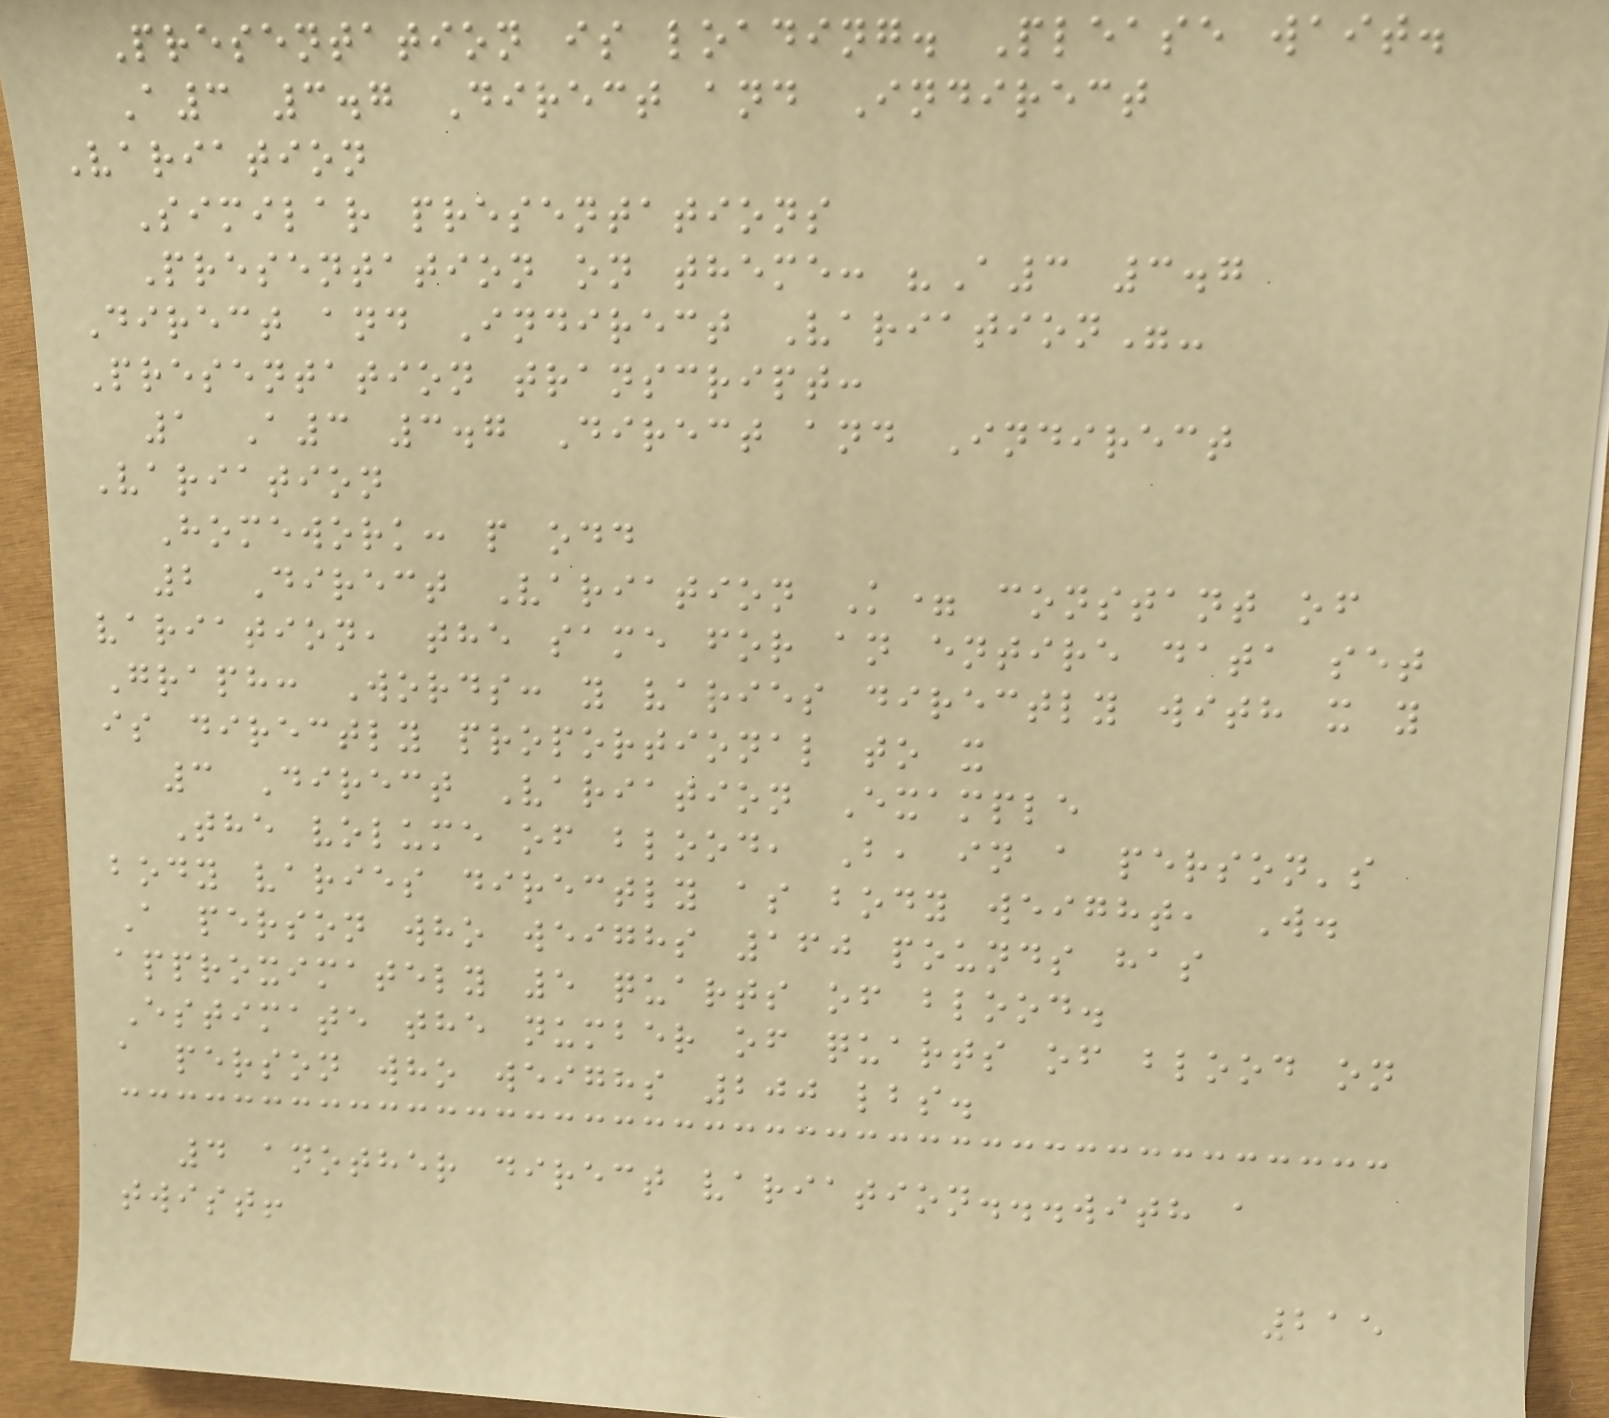Presentation is loading. Please wait.
A3 3.7 Direct and Indirect
Variation
Similar presentations
Presentation on theme: "A3 3.7
Direct and Indirect Variation"-
Presentation transcript:
1 A3 3.7 Direct and Indirect
Variation
Homework: p odd
2 Direct Variation K= constant of
variation, the same for an entire data set
Graph: Words: y varies directly with x y
is directly proportional to x
3 Direct Variation Example
The volume of blood, B, in a person's
body varies directly as body weight, W.
A person who weighs 160 pounds has
approximately 5 quarts of blood.
Estimate the number of quarts of blood on
a person who weighs 200 lbs.
4 another direct variation...with a
twist!
215
